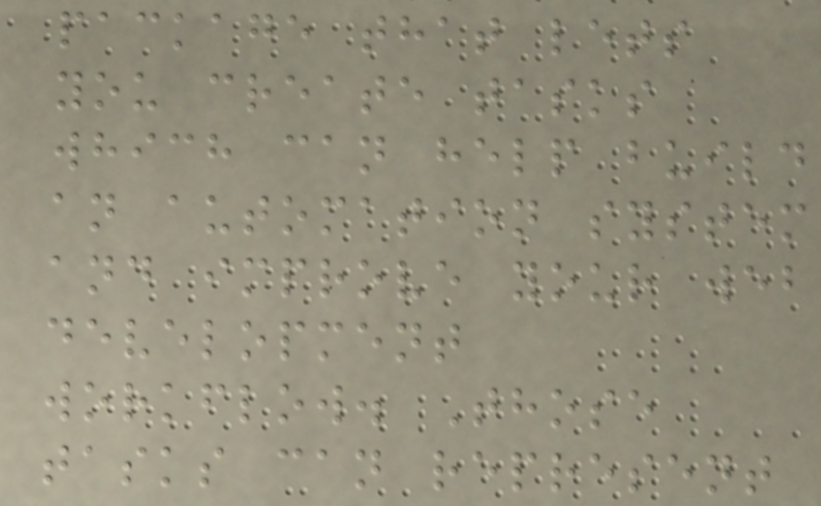package that lets
you create tasks
which can help build
an automation system
and improve your web
development
workflow. Those
tasks can represent
